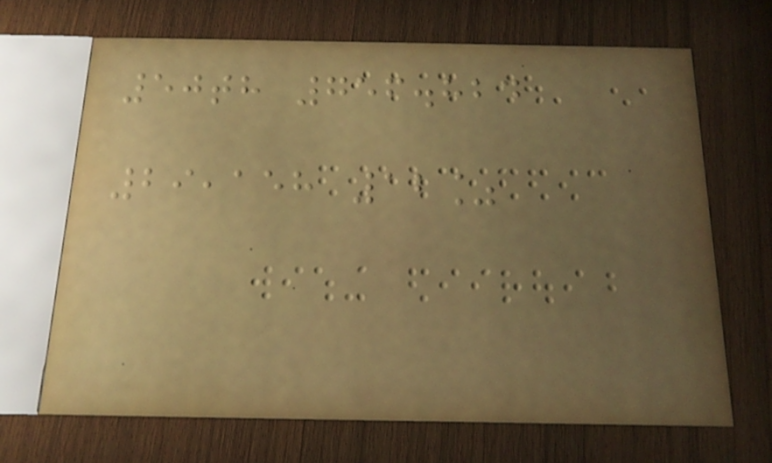50th 756.824
29,158 12%
